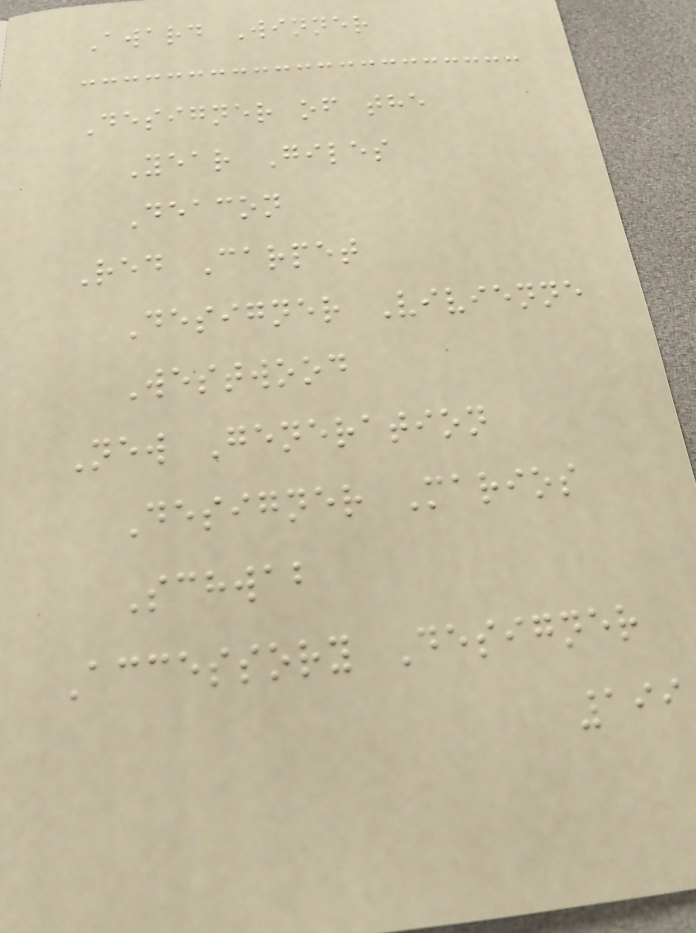Award Winner
Designer of the
Year Giles
Deacon
Red Carpet
Designer Vivienne
Westwood
New Generation
Designer Marios
Schwab
Accessory Designer
199
